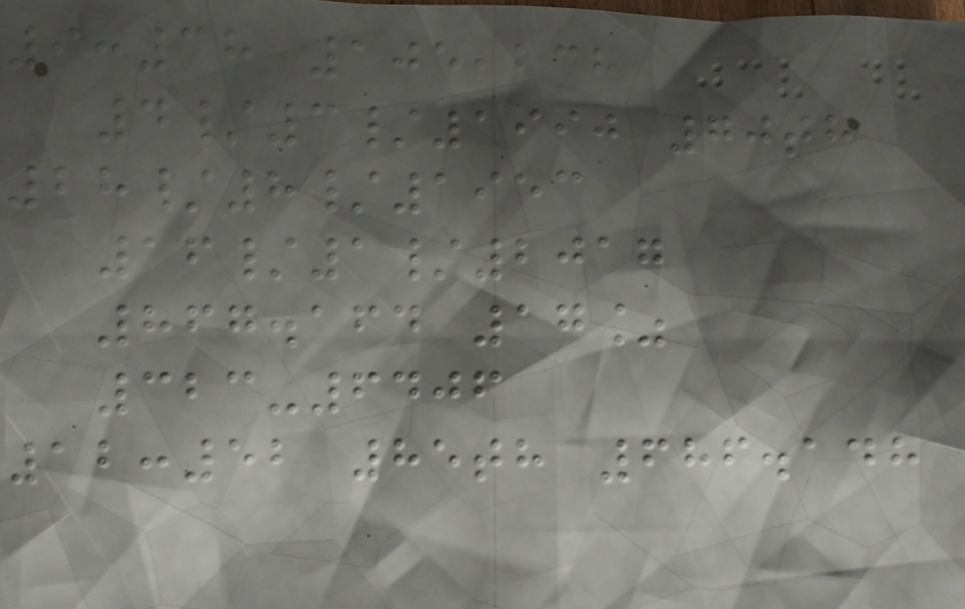9:38 105,238
4/3/1990 70th
28/8/1953
16/1/2017
867.164 17%
323-6406
12:52 85th 686.148
